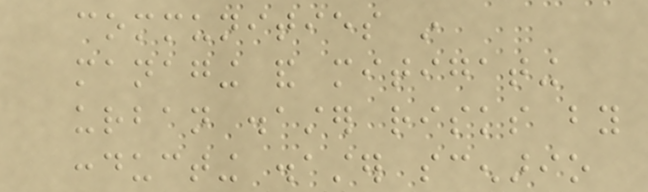communities in
managing and mitigating
urban disaster risks by
conducting disaster scenario
